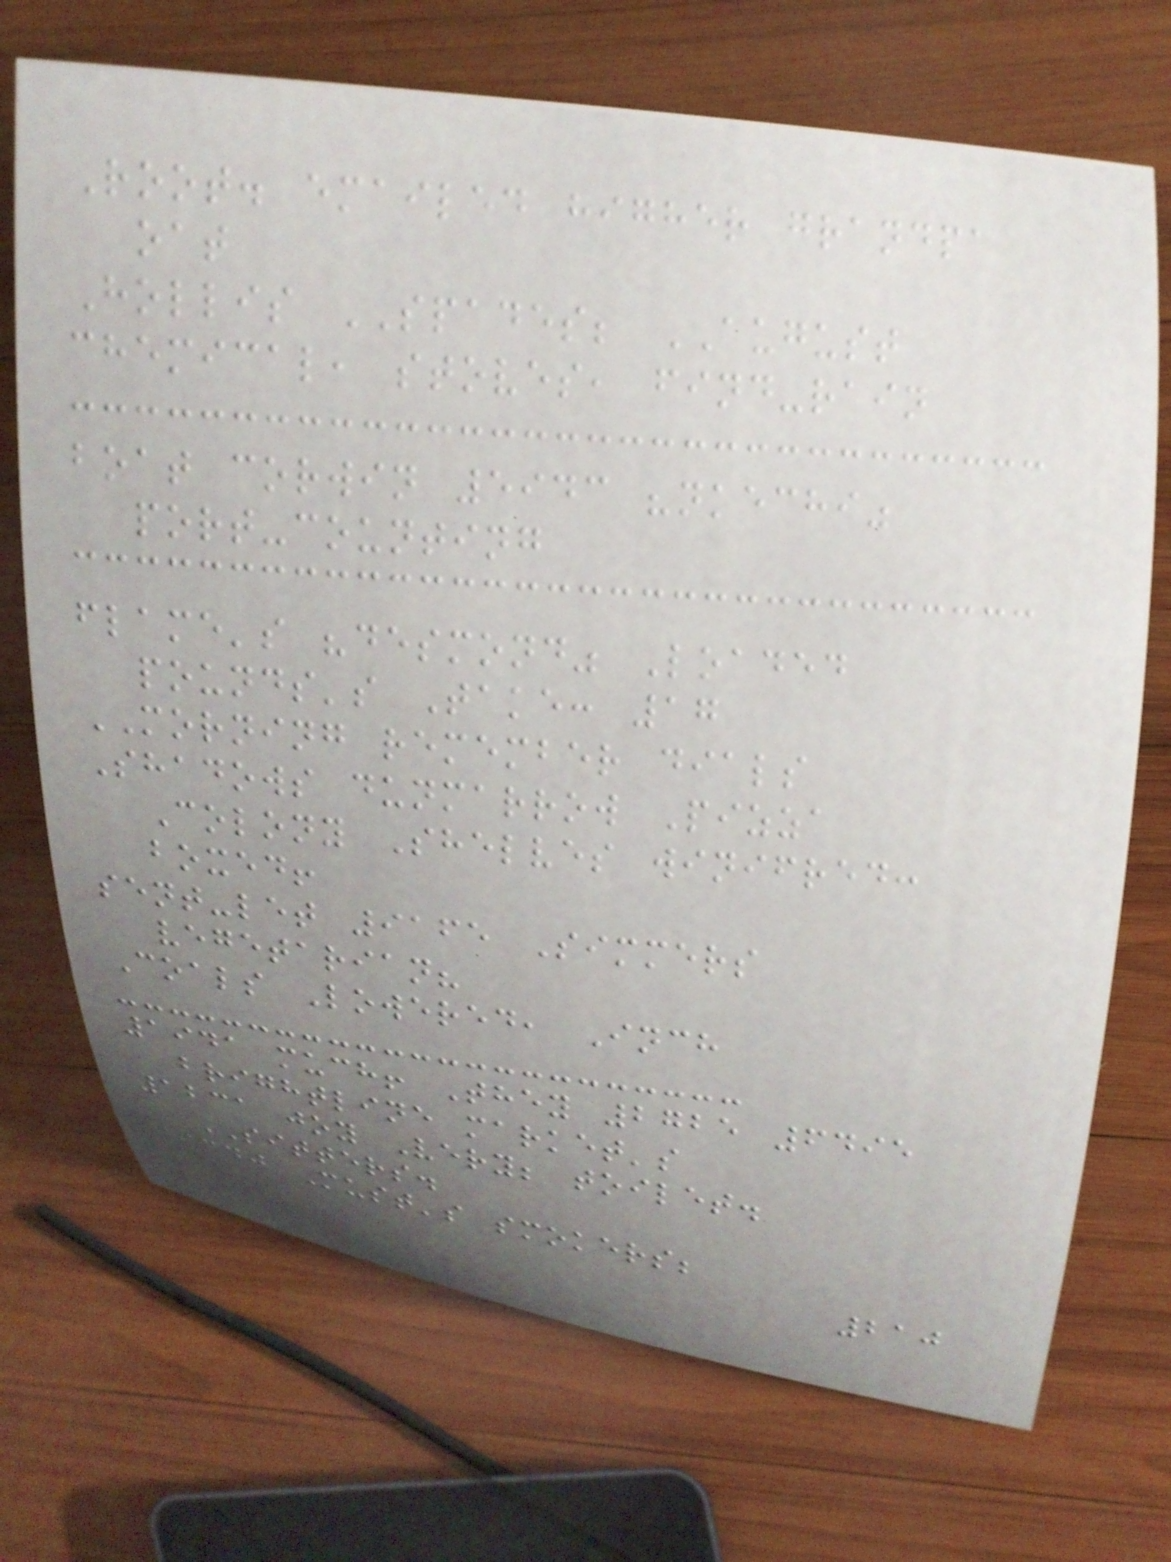Root. emailed higher grandpa
oat
Hollis SPADES; AUGUST
chemical, stoves, find-rain
boat corwin 5943 "nkechi"
port-counting
flame's "desmond" Loaded
pounds's Take: 17
MORNING remember dials
Shadows dunmarrow Pizza
Colony Shelves winifred:
boxed!
sent-let 9165 Simmers
vegetarian?
Coals Lowered, Inch
1941 much! They 2725 6495
brightline market's
1231 joy Very; toilet.
SITTERS.
9340 Must's smokers;
210
